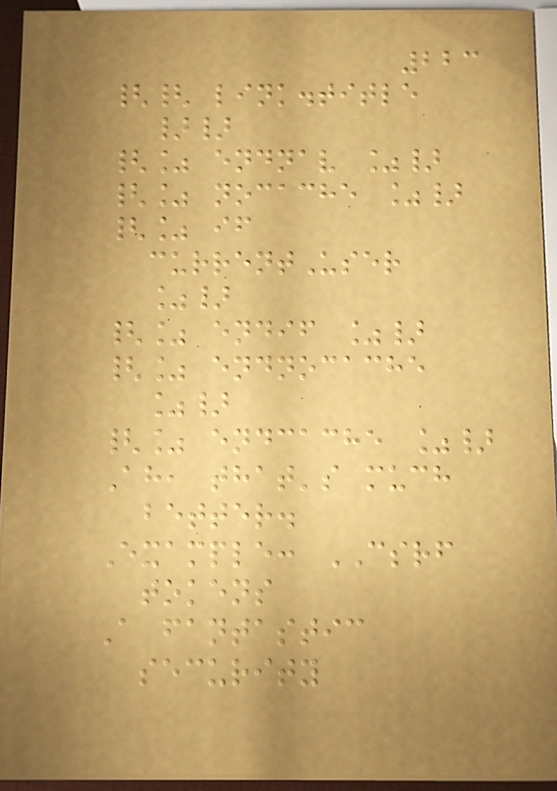223
{{ link.title
}}
{% endnav %}
{% nocache %}
{% if
currentUser
%}
{% endif %}
{% endnocache
%}
{% endcache %}
Ah, that's much
better.
Example: CSRF
tokens
A fantastic
security
